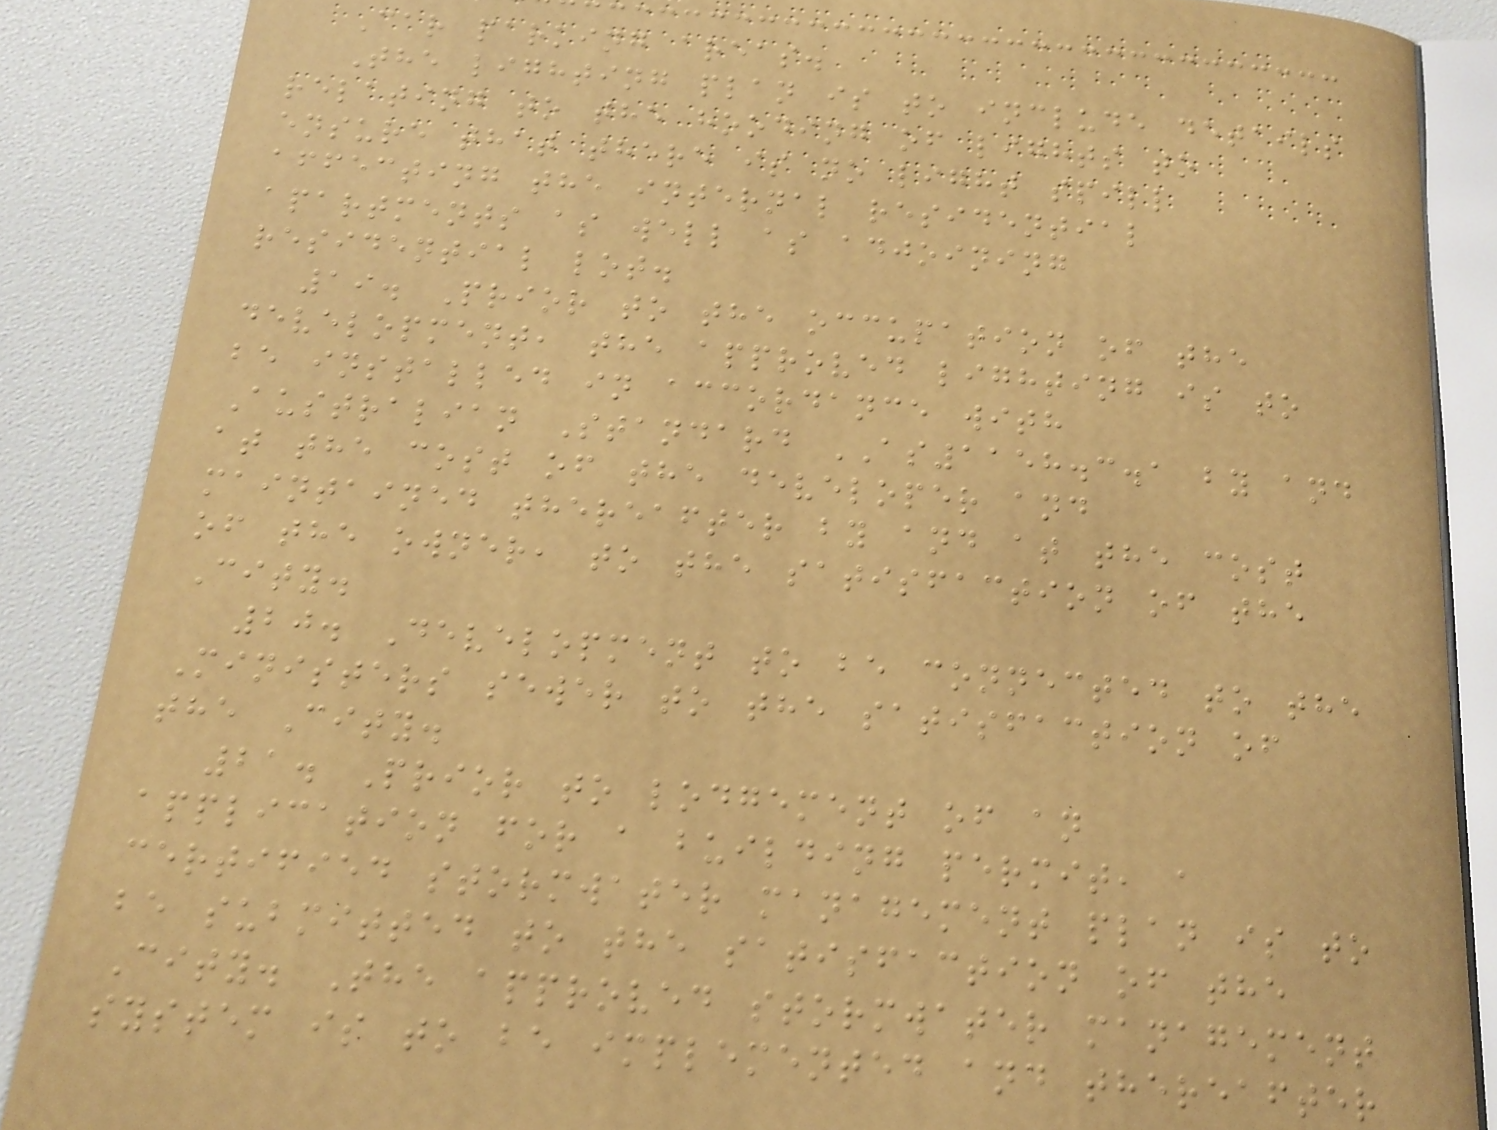Car parking areas.
The lighting plan is to include details
relating to the hooding of lights to
ensure that there is no light spill
affecting the internal residential
apartments as well as adjoining
residential lot.
19. Prior to the occupation of the
development, the approved lighting is to
be installed in accordance with
Australian Standard AS1158.3.1 by and
at the cost of the developer and
maintained thereafter by and at the cost
of the owner, to the satisfaction of the
City.
20. Development to be connected to the
Ministers sewer to the satisfaction of
the City.
21. Prior to lodgement of an
application for a building permit, a
certified stormwater management plan is to
be submitted to the satisfaction of the
City. The approved stormwater management
system is to be implemented and thereafter
